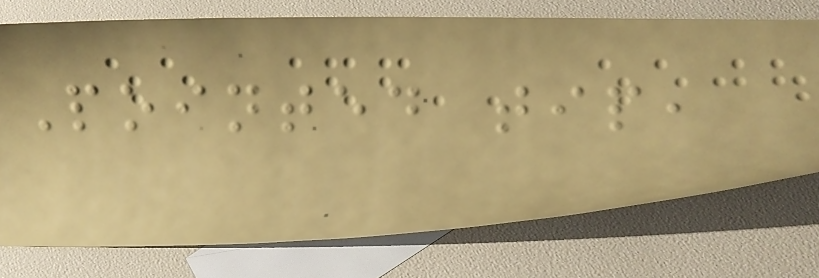Pointed tip,
